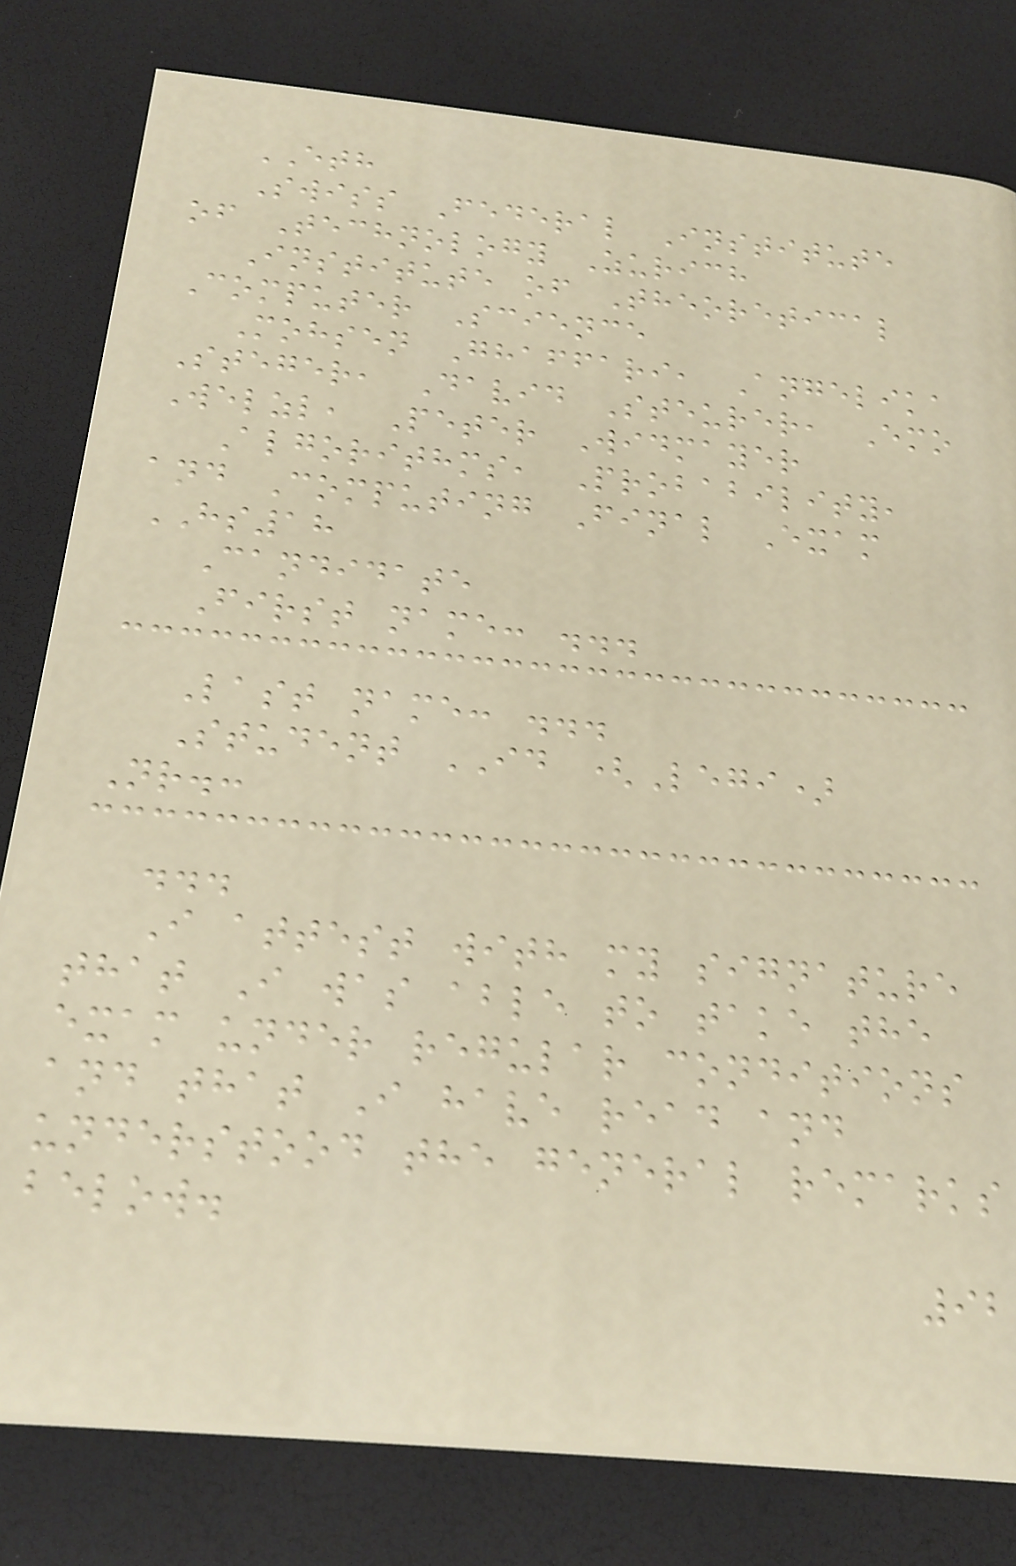ETH
Swiss Federal Institute
of Technology Zurich
Institute of Theoretical
Computer Science
Mohsen Ghaffari, Angelika
Steger, David Steurer, Emo
Welzl, Peter Widmayer
Algorithms, Probability,
and Computing Final Exam
HS18
Candidate
First name: ...
Last name: ...
Student ID (Legi)
Nr.:
...
I attest with my signature
that I was able to take the
exam under regular conditions
and that I have read and
understood the general remarks
below.
92
